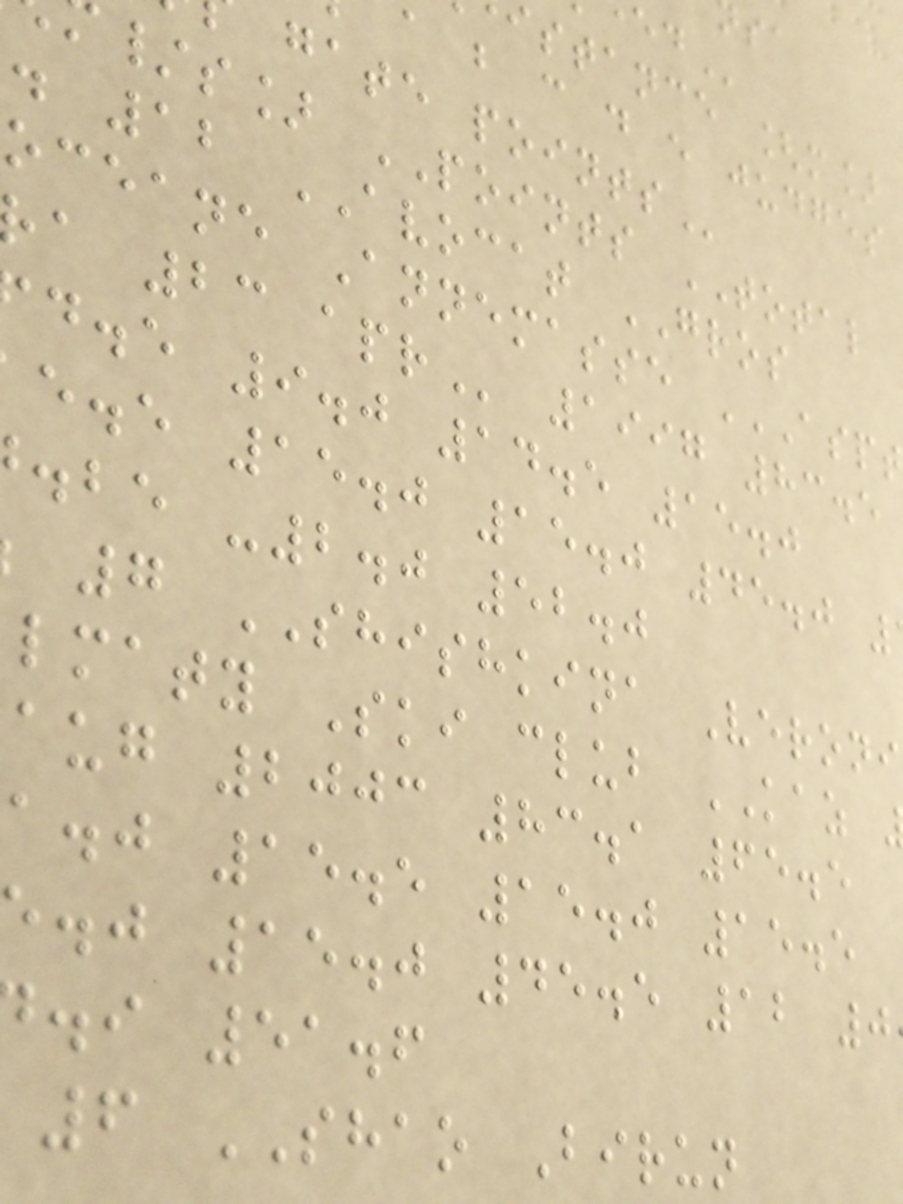stance [m]
a b c d e judges
/s] POINTS TOTAL
. 12 AVOCAT GROS
oceane Annemasse
d.e 9.0 14.5 15.0
e.e 15.0 15.0 45.0
.be -2.0 52.0
7 SHISHKINA Veroni
lmaty Ski club KAZ
aug 2003 83.1 65.5
a.j 15.5 15.0 15.5
.j 15.0 45.5 12 0
.i 51.6
6 SHAO Birun
